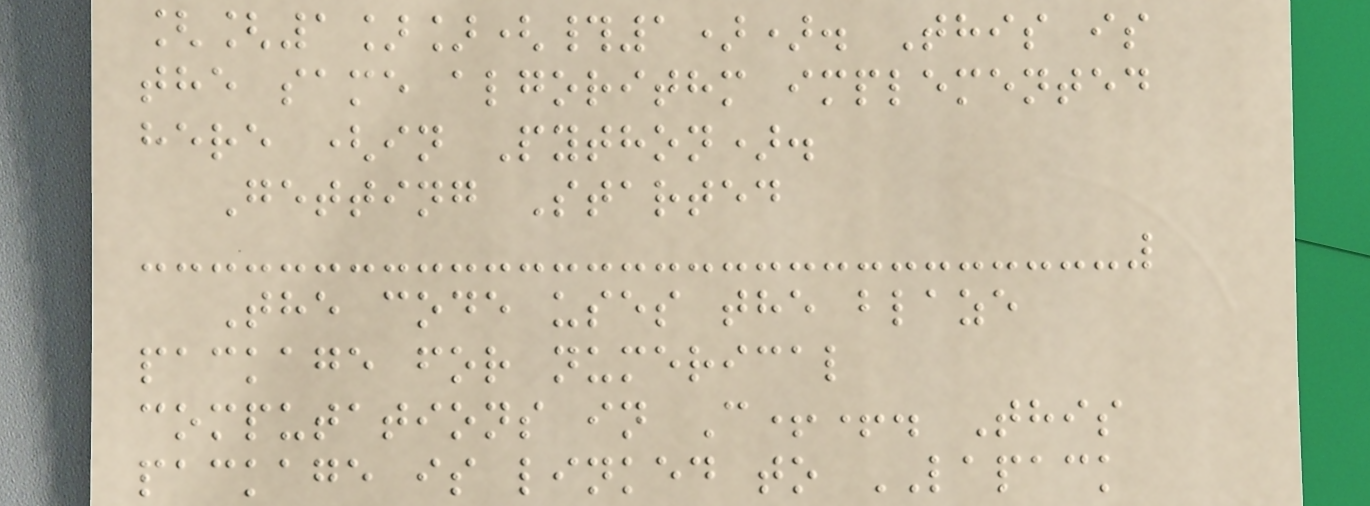[[1]](#1)). This is
the same algorithm implemented
here (in Python).
Getting Started
The code uses the blaze
package for numerical
computations in C++. This
package is linked to LAPACK
